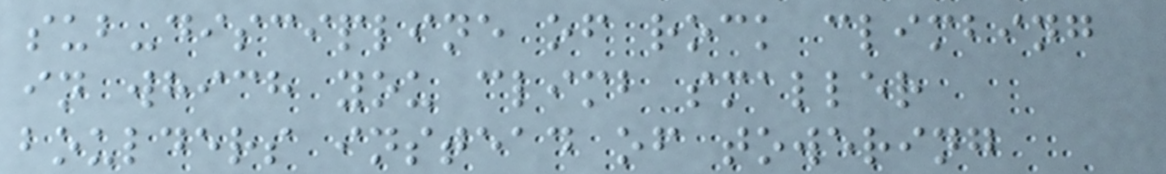sub-discipline of rock climbing
in which you climb smaller
boulders instead of towering
